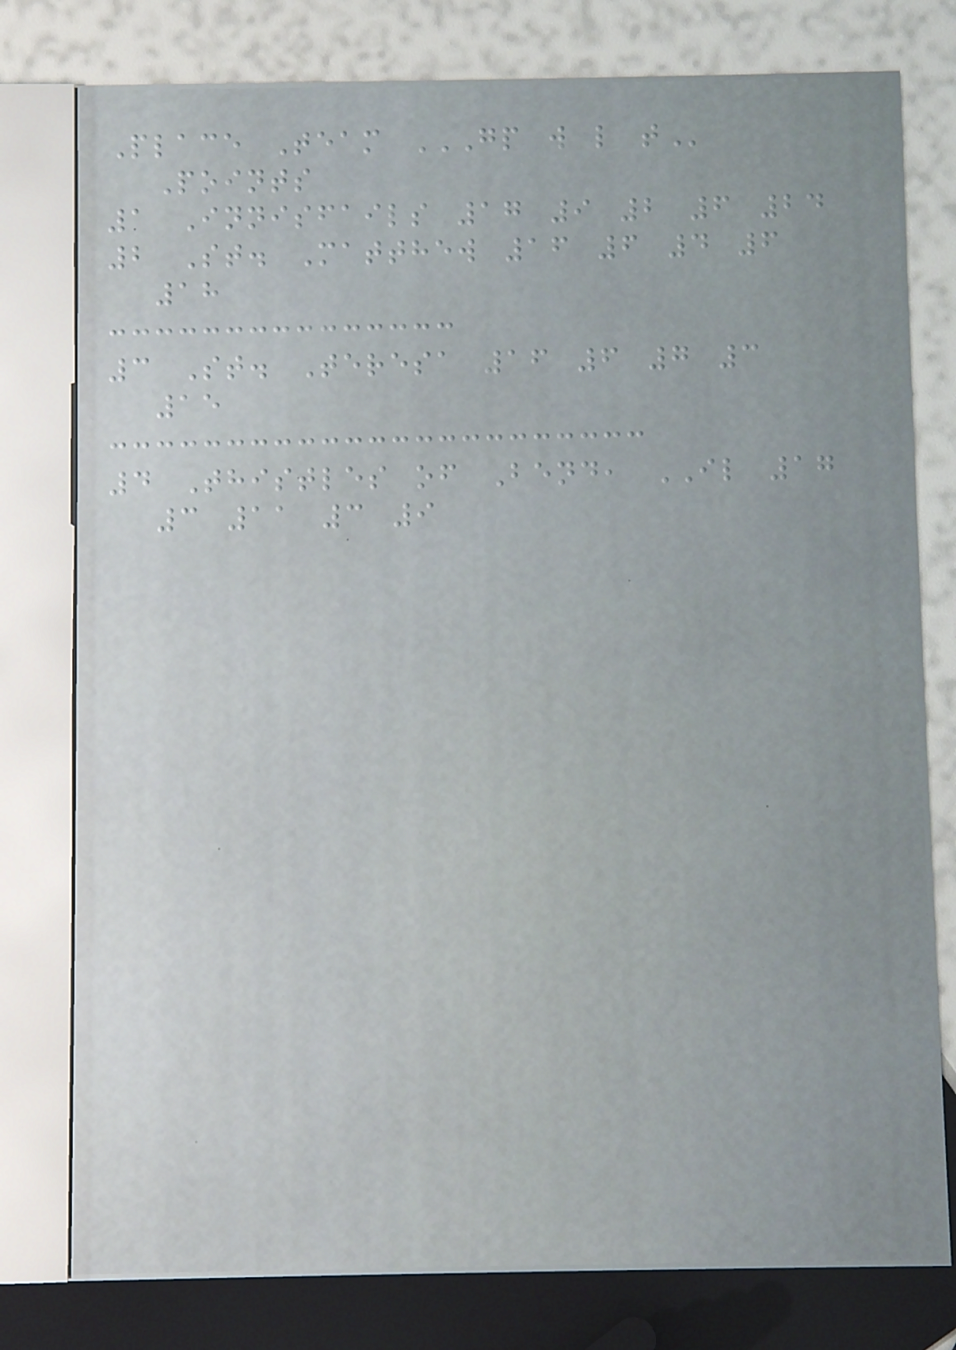Place Team GP W L T
Points
1 Innisfails 17 9 2 6 24
2 St. Matthew 16 6 4 6
18
3 St. Teresa 16 6 7 3
15
4 Thistles of Bend, IL 17
3 11 3 9
